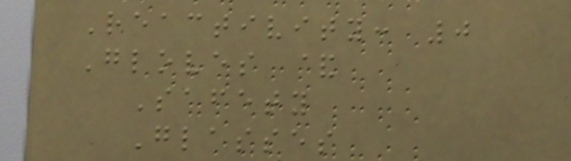Reactivity: 0
Gloves &
Safety
Glasses
